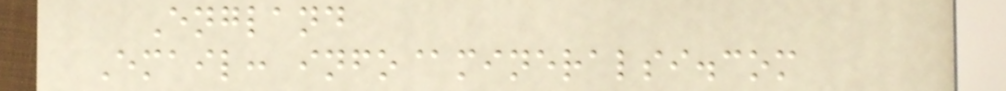England
Email: info@mineralsi.com
